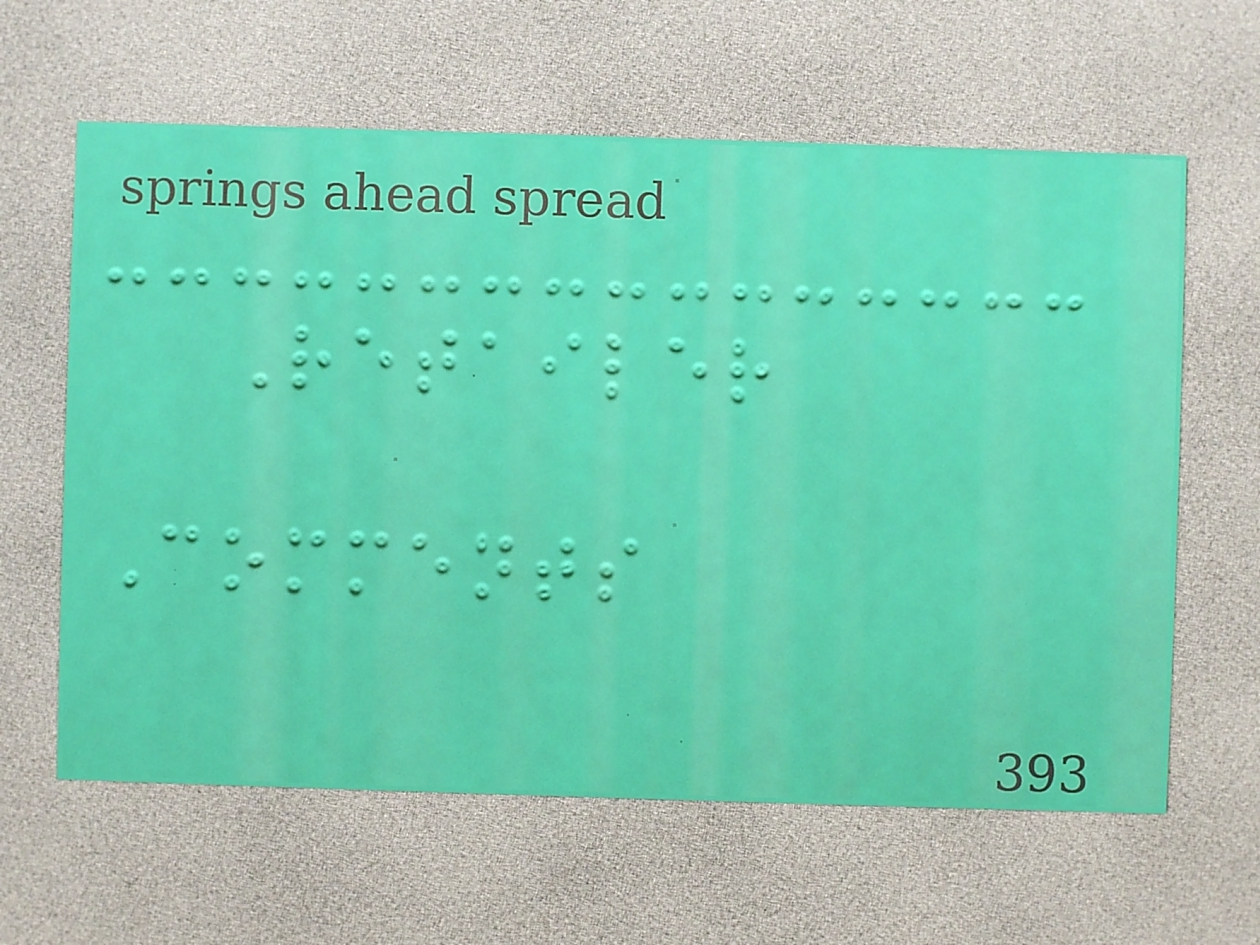Retailer
Comments
